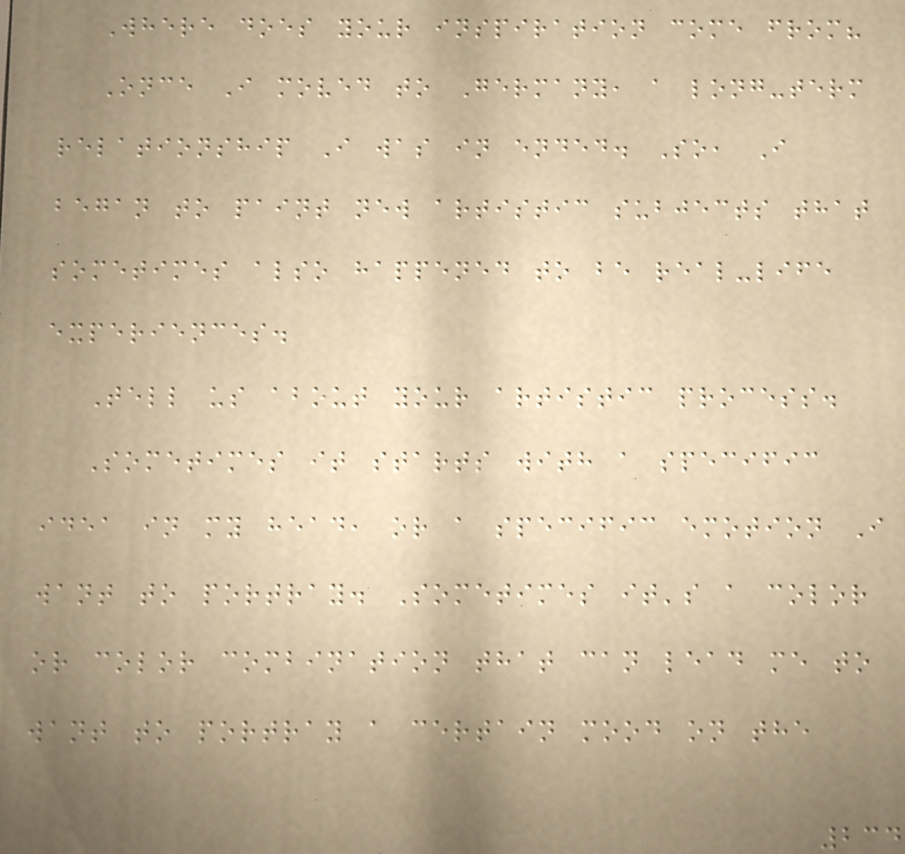Where does your inspiration come from?
Once I moved to Germany, a long-term
relationship I was in ended. So, I
began to paint new artistic subjects that
sometimes also happened to be real-life
experiences.
Tell us about your artistic process.
Sometimes it starts with a specific
idea in my head, or a specific emotion I
want to portray. Sometimes it's a color
or color combination that can lead me to
want to portray a certain mood on the
234
